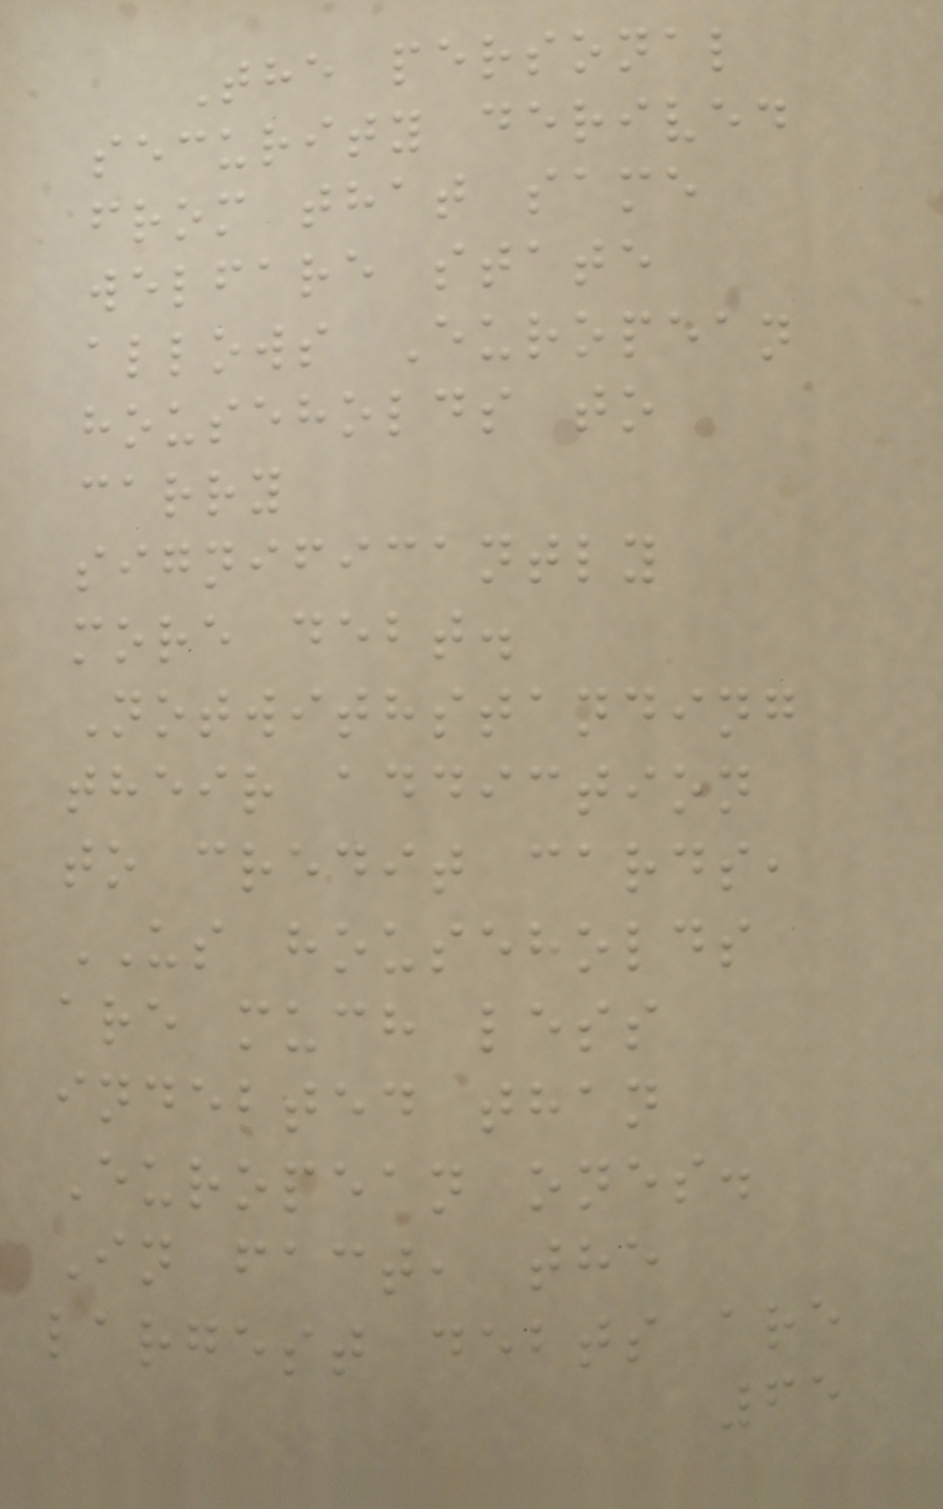The personal
security derived
from that same
welfare state
allows European
households to
carry
significantly
more debt.
Notwithstanding
their addiction
to credit cards,
US households
are much less
indebted than
European ones.
In fact, the
largest debts are
65
